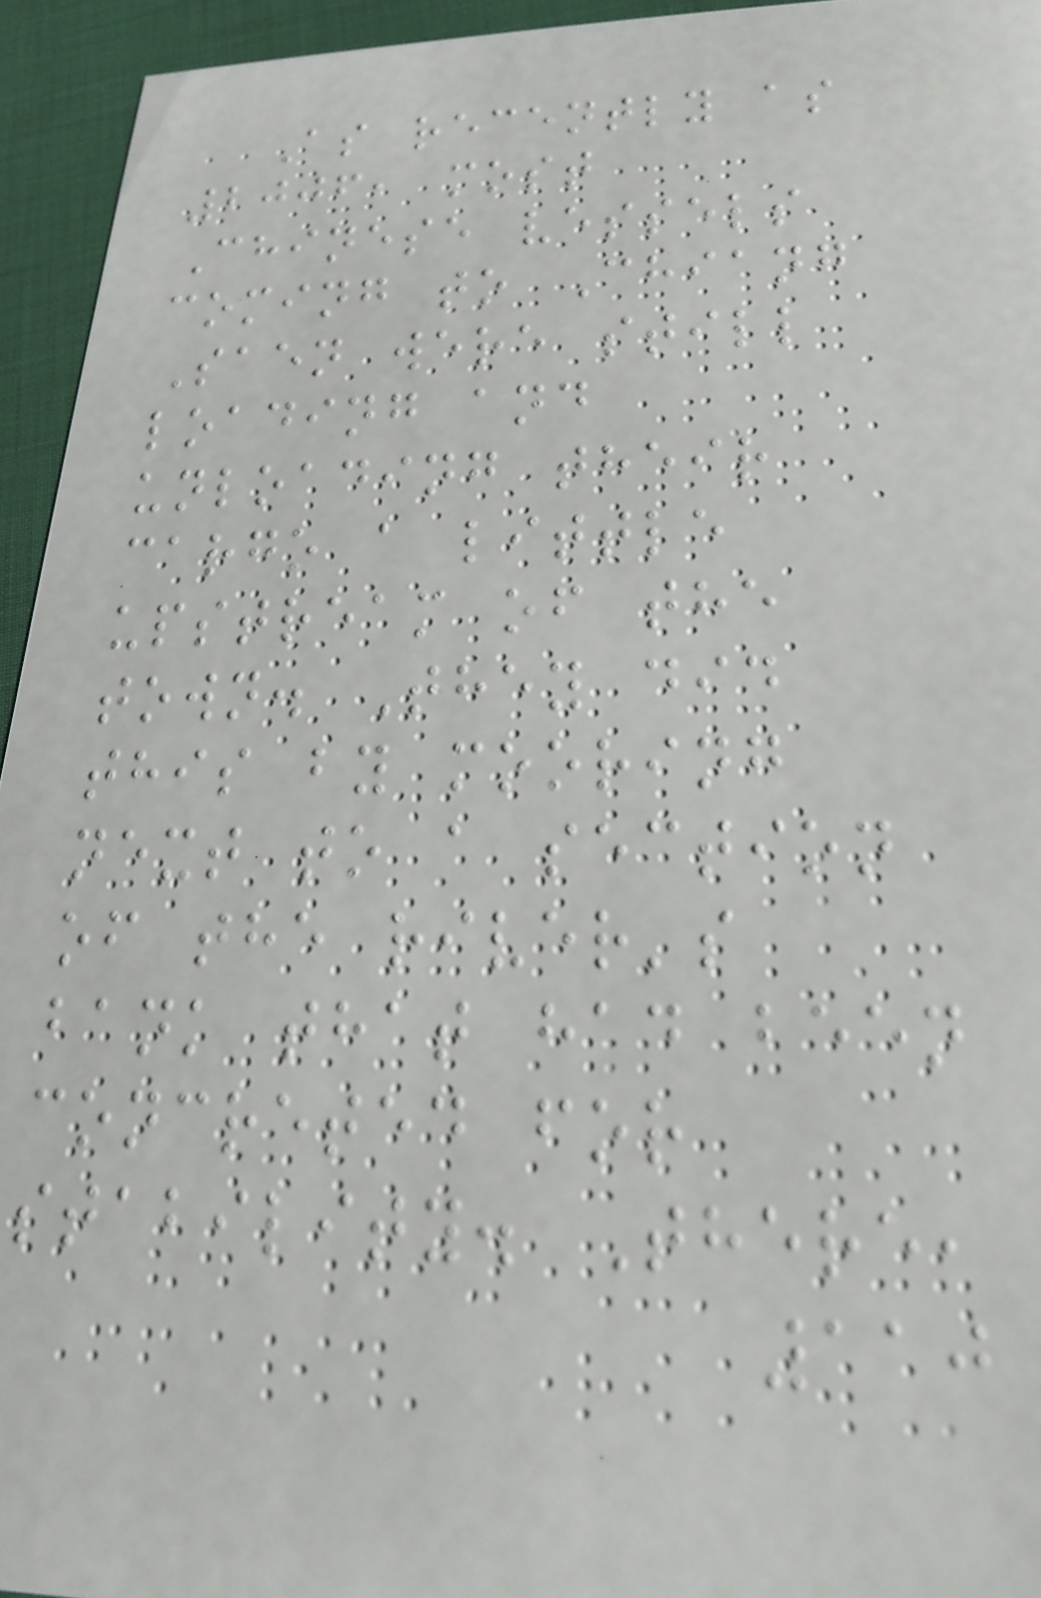As recently as
2006, most
Chinese vessels
coming to Chiang
Saen were still
loading and
unloading their
cargo a little
upstream of the
town. They did
this by mooring
next to a section
of the river's
bank that had been
concreted for
stability. There,
110
